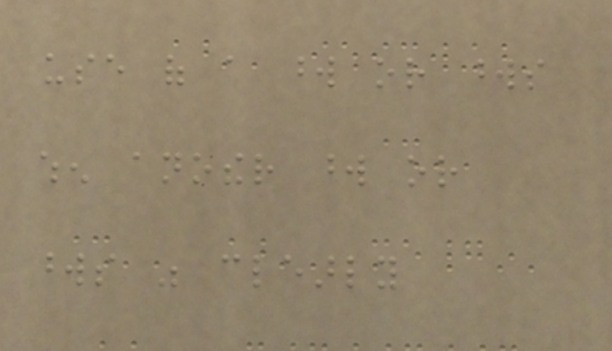use of a word or words
when another word or
words was clearly
